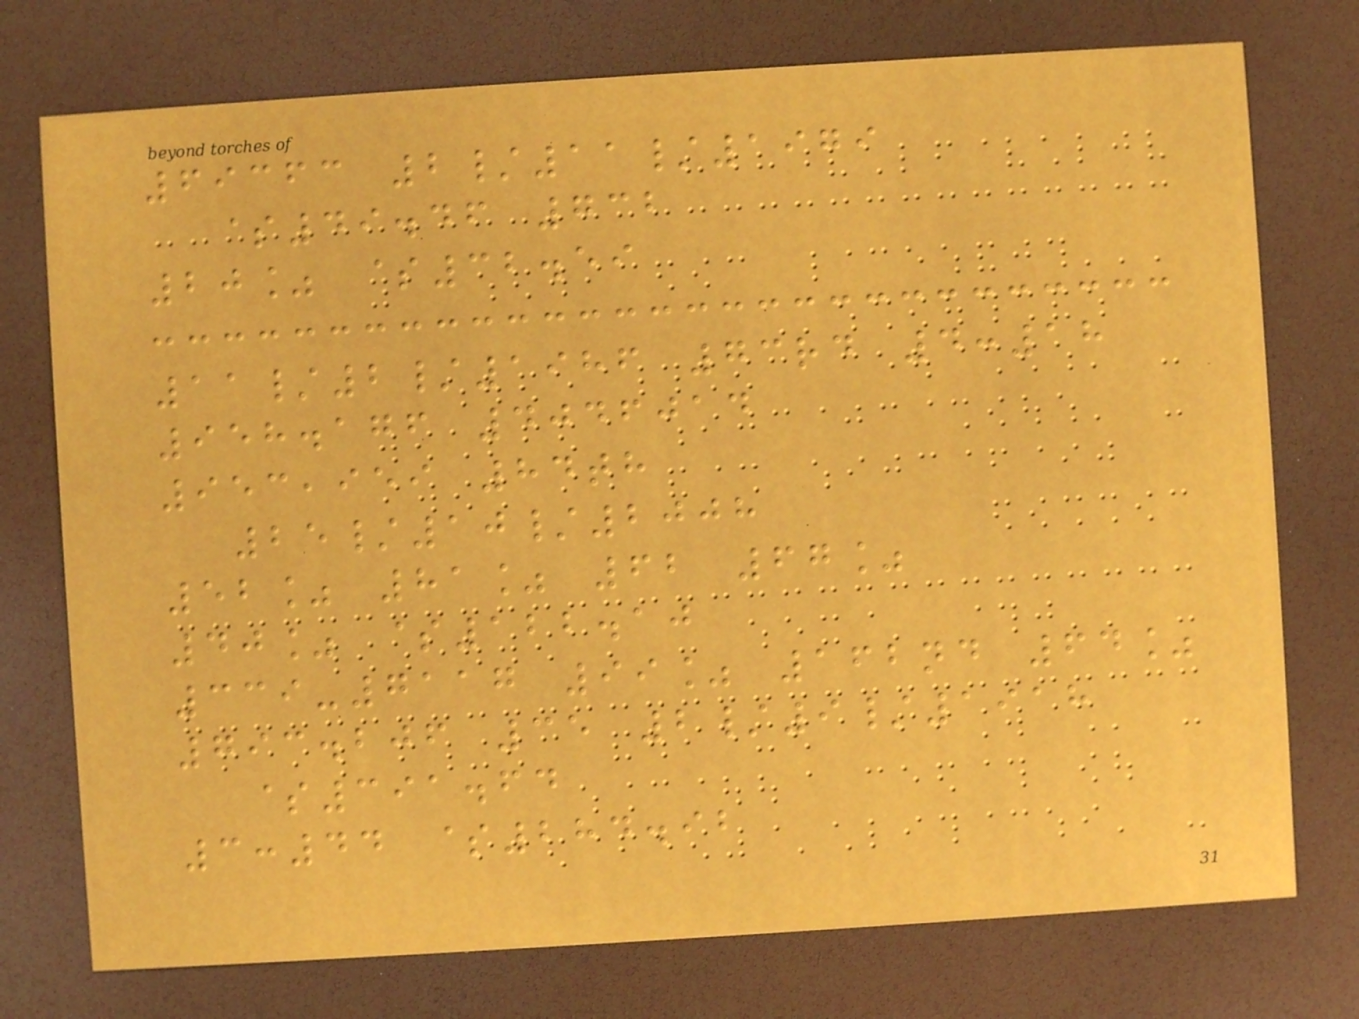69363 2/11/1979
$49.46 732
20% $32.59
11/2/1986 73rd 4:18
958.176 4046014
953,959 84th
25/10/2008
52% 81% 62 67%
40% $122.10
339-7117 99% 162nd 64%
793.206 35 2/9/1918
$391.64
3:44 $284.92
